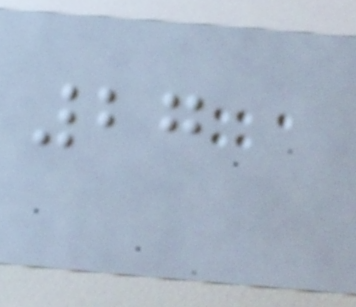27
